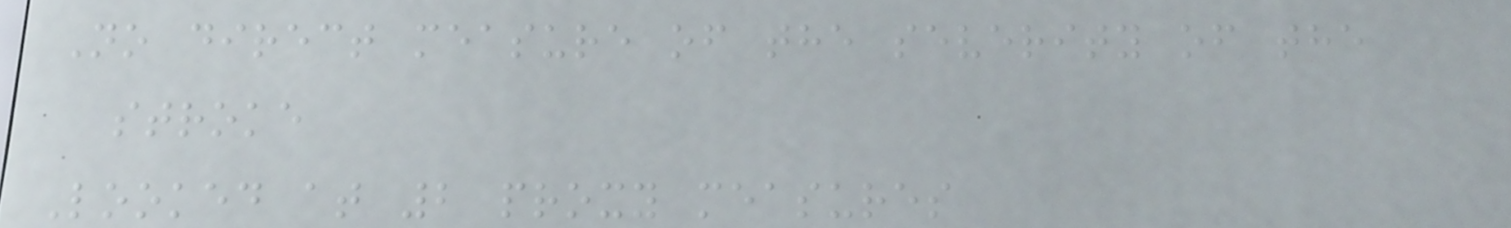No direct measure of the severity of the
stroke
Looked at 2 proxy measures
